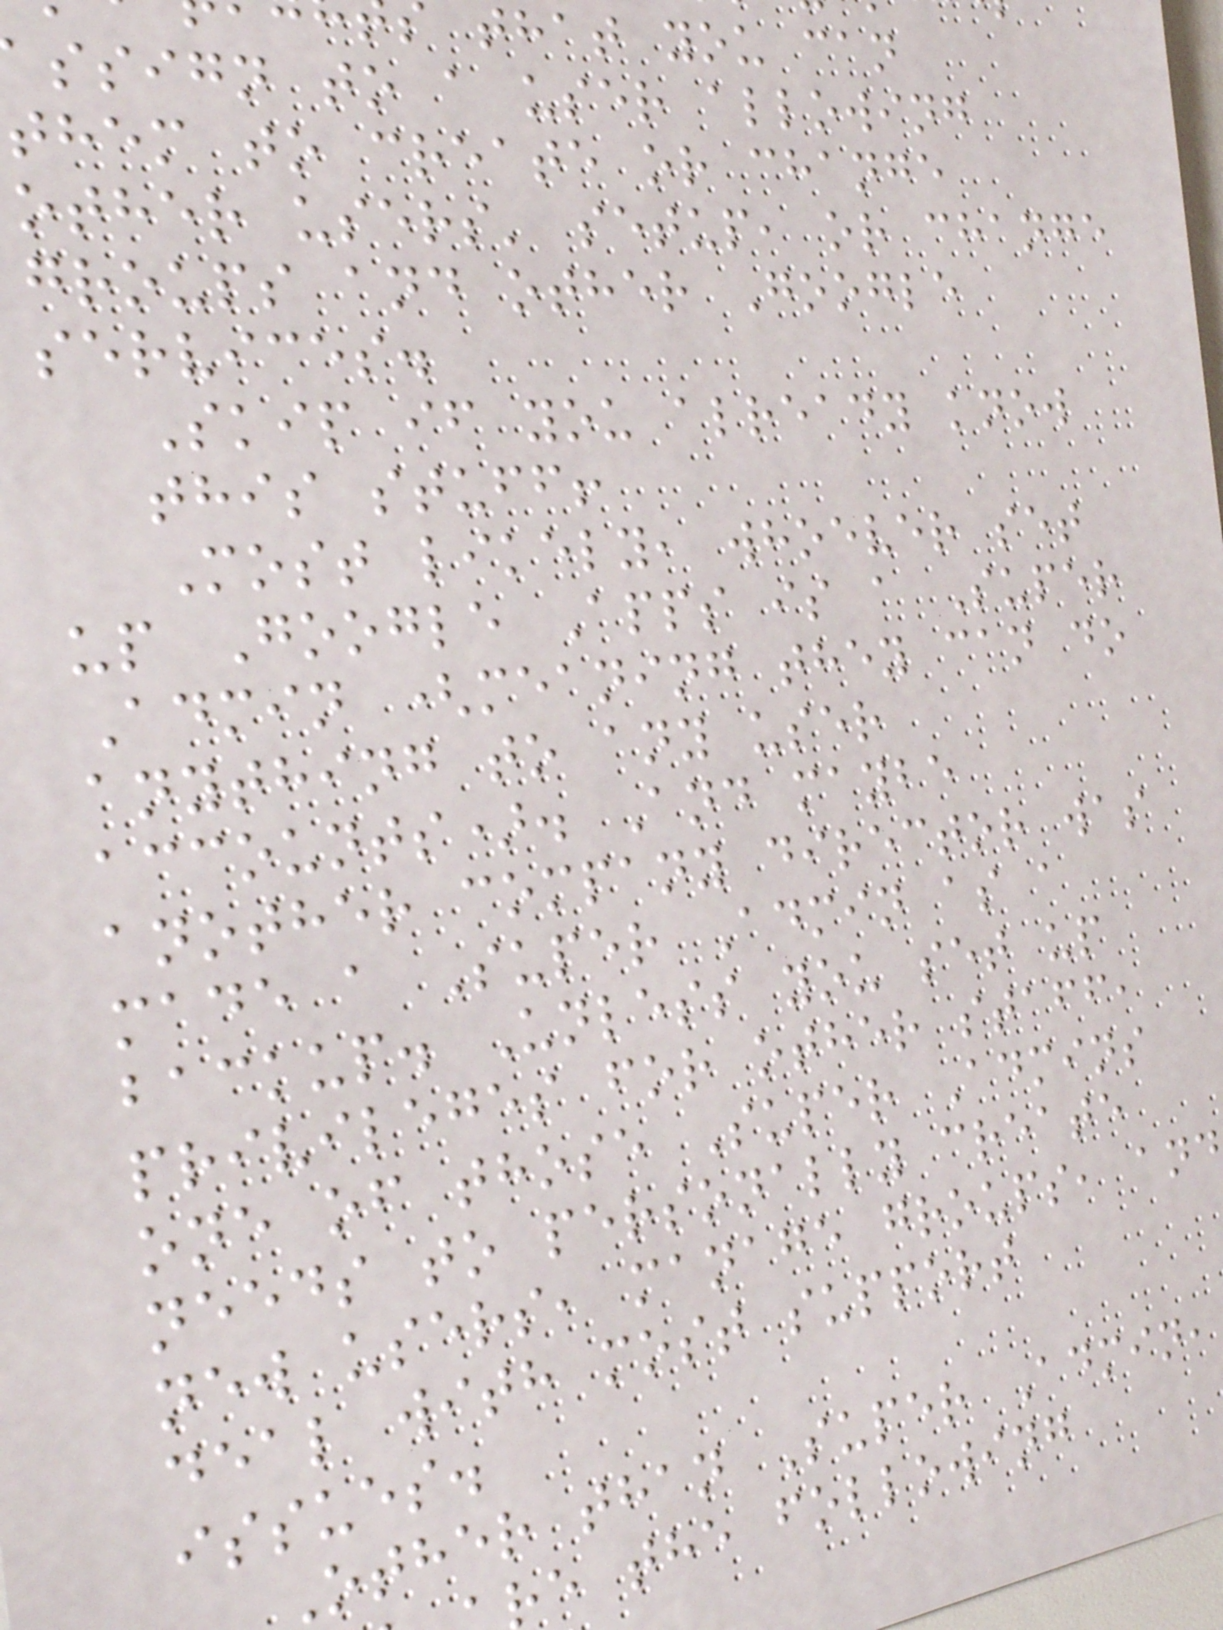that you can
ssign to a user allowing
them to create or change
other users' setup, or change
groups and other Google
services.
Skip if you already know
this stuff!
Most likely, whoever set
up Google Apps is a Super
Admin (meaning they can do
anything to any user
accounts). And maybe
another company director was
made a Super Admin as a
backup. Unless you set up
privileges for other staff,
one of those Super Admins
needs to personally create
new users, manage groups, and
deal with most support
issues.
other than Super Admin,
e the following
